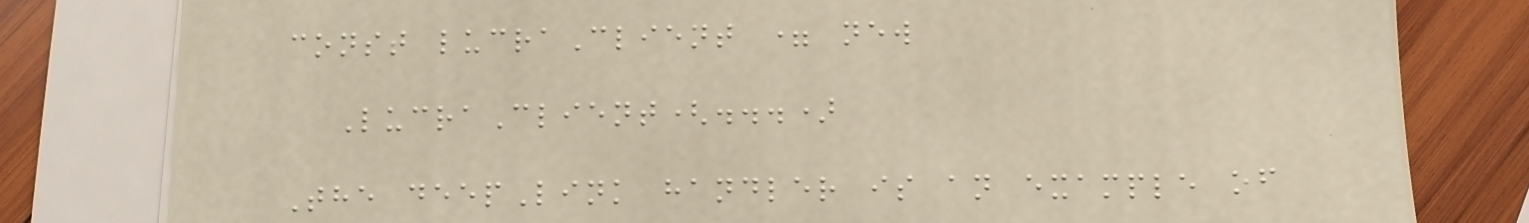const lucraClient = new
LucraClient(...)
The deepLink handler is an example of
